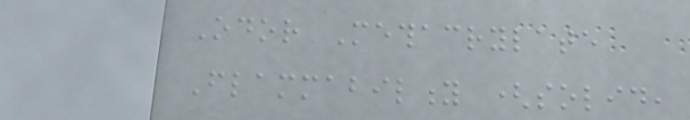Odor Methacrylate
Flammability (solid,
